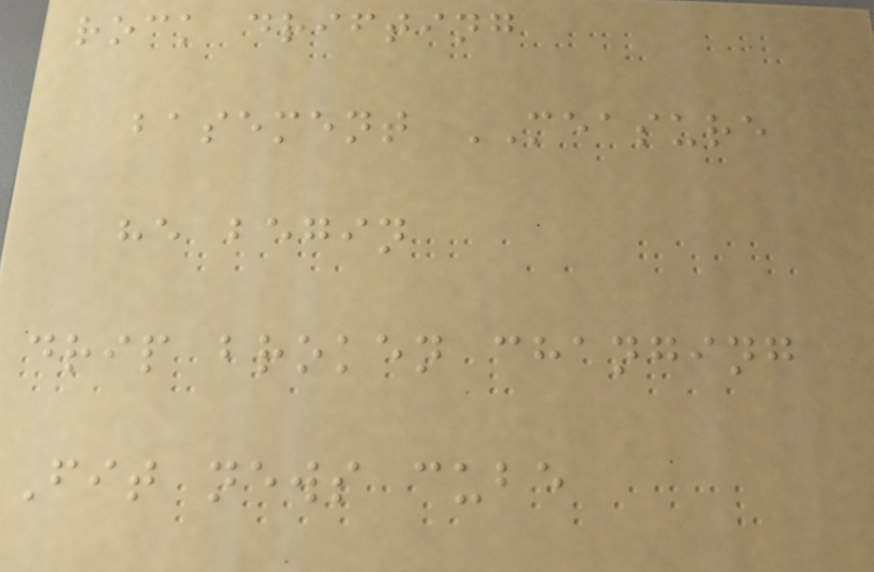rock drifting
basement MEASURE
he begin
drip broken changing
Fit news cube
